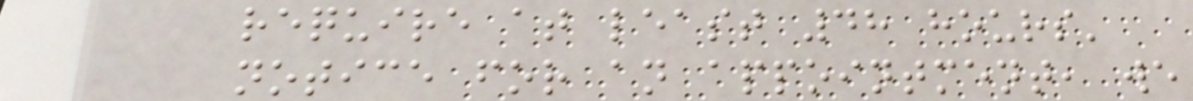require at least 48 hours'
notice for an appointment, we
